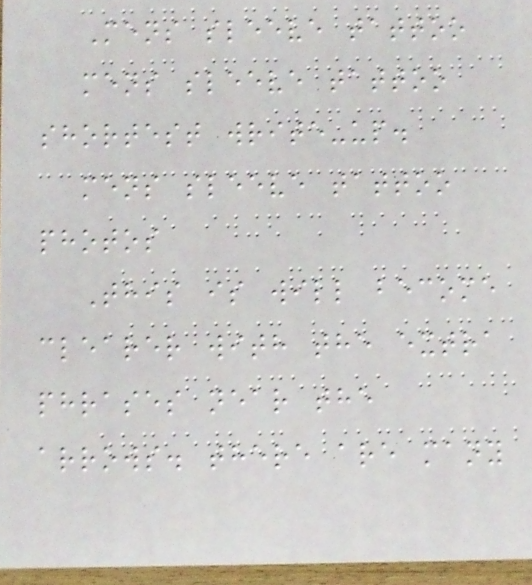Mens sleeve tattoo
mens sleeve tattoo
shortest write-up.
mens sleeve tattoo
photos
This is will become
clearer with the extra
phrases near the
arrows. there are many
